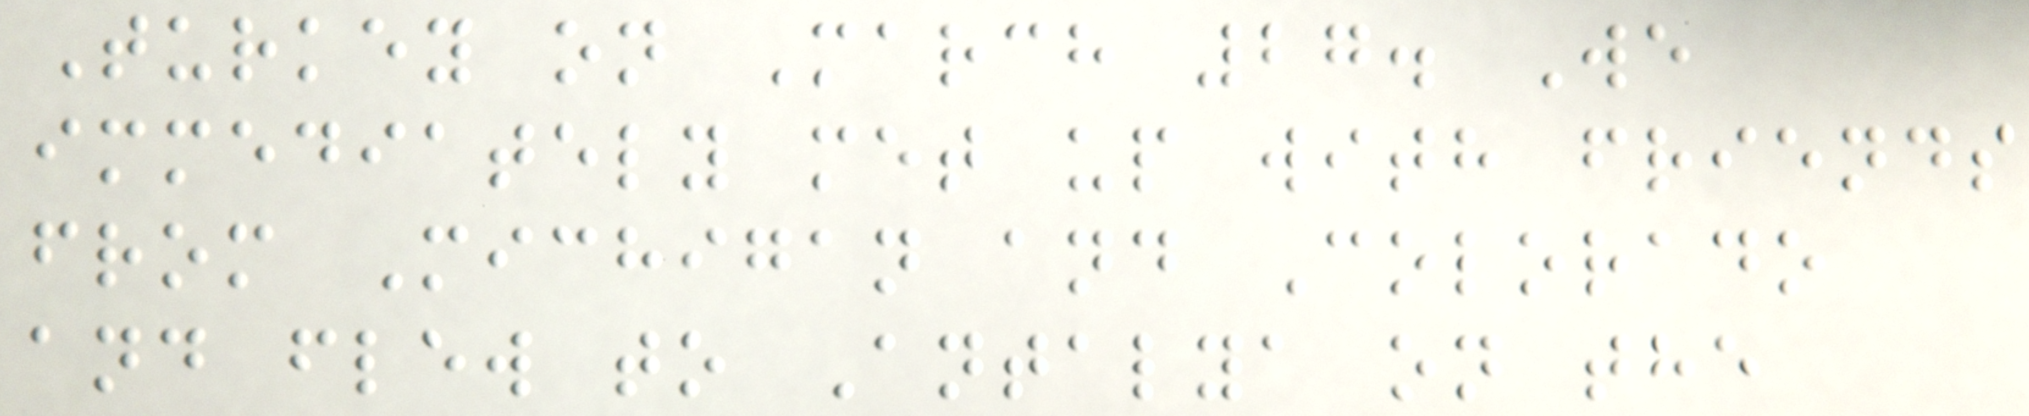Turkey on March 27. We
immediately met up with friends
from Michigan and Colorado
and flew to Antalya on the
